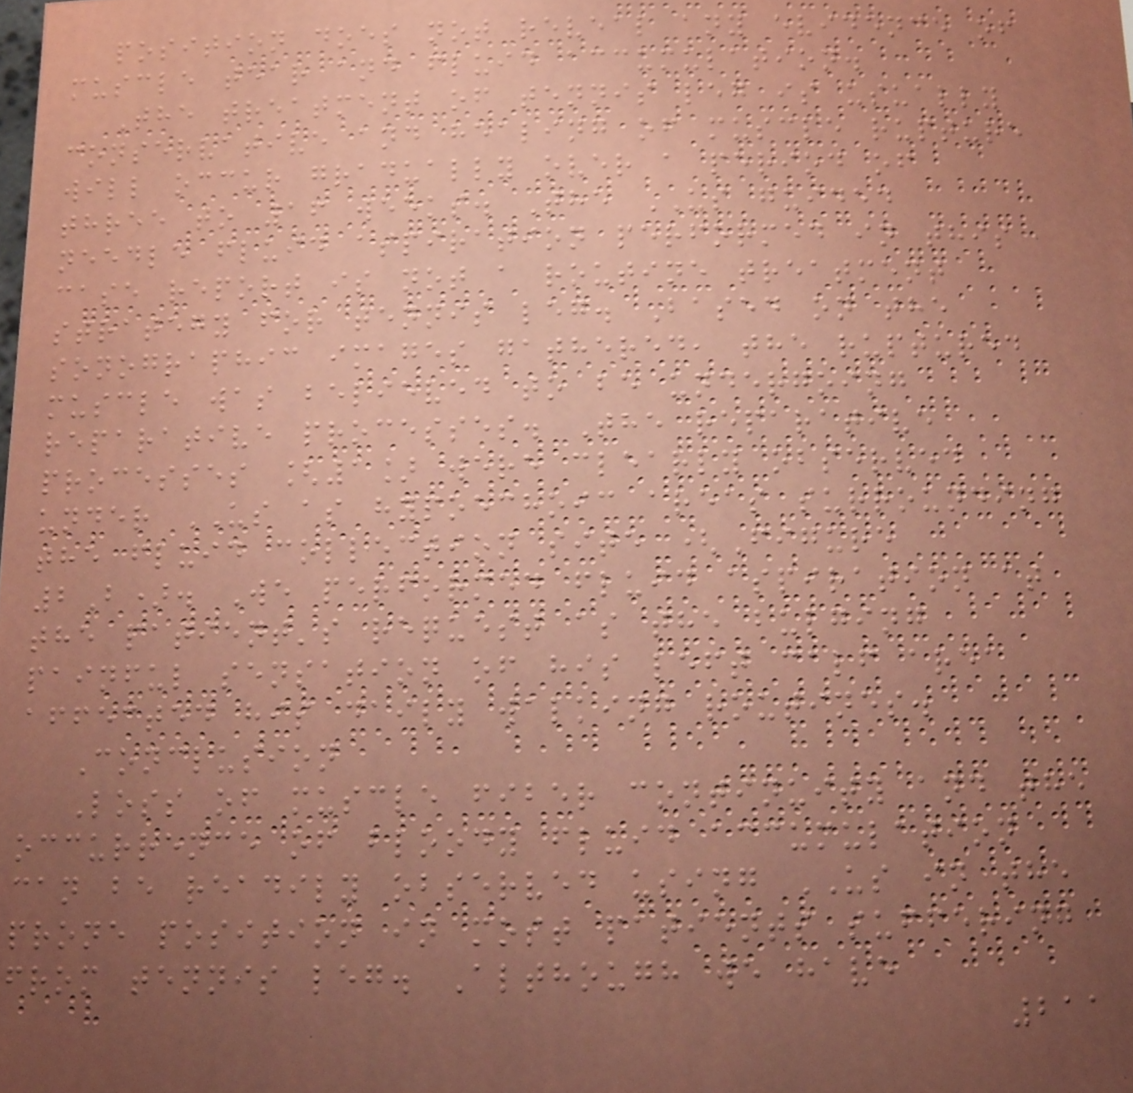position does not reveal any evidence of
muscle tear and fluid accumulation.
The treatment of tennis leg is usually
conservative and healing of muscle rupture
will occur gradually over a period of
three to 16 weeks. The US guided
needle fluid aspiration performed in this
case report is not a routine treatment
strategy for tennis leg. Based on the
sonographic images gathered, the ruptured
muscle was believed to be undergoing
reparative processes. The reparative
processes [1] were clearly observed
under US as hypoechoic areas surrounding
the fluid collection site (Figure
2B). We performed fluid aspiration at
the patient's request as the bulging
painful sensation of his left calf area
affected his daily walking routines.
Conclusion
Loss of muscle fiber continuity and the
occurrence of bloody fluid accumulation
can be readily observed using US in the
prone position in most patients suffering
from tennis leg. Although we have
211
